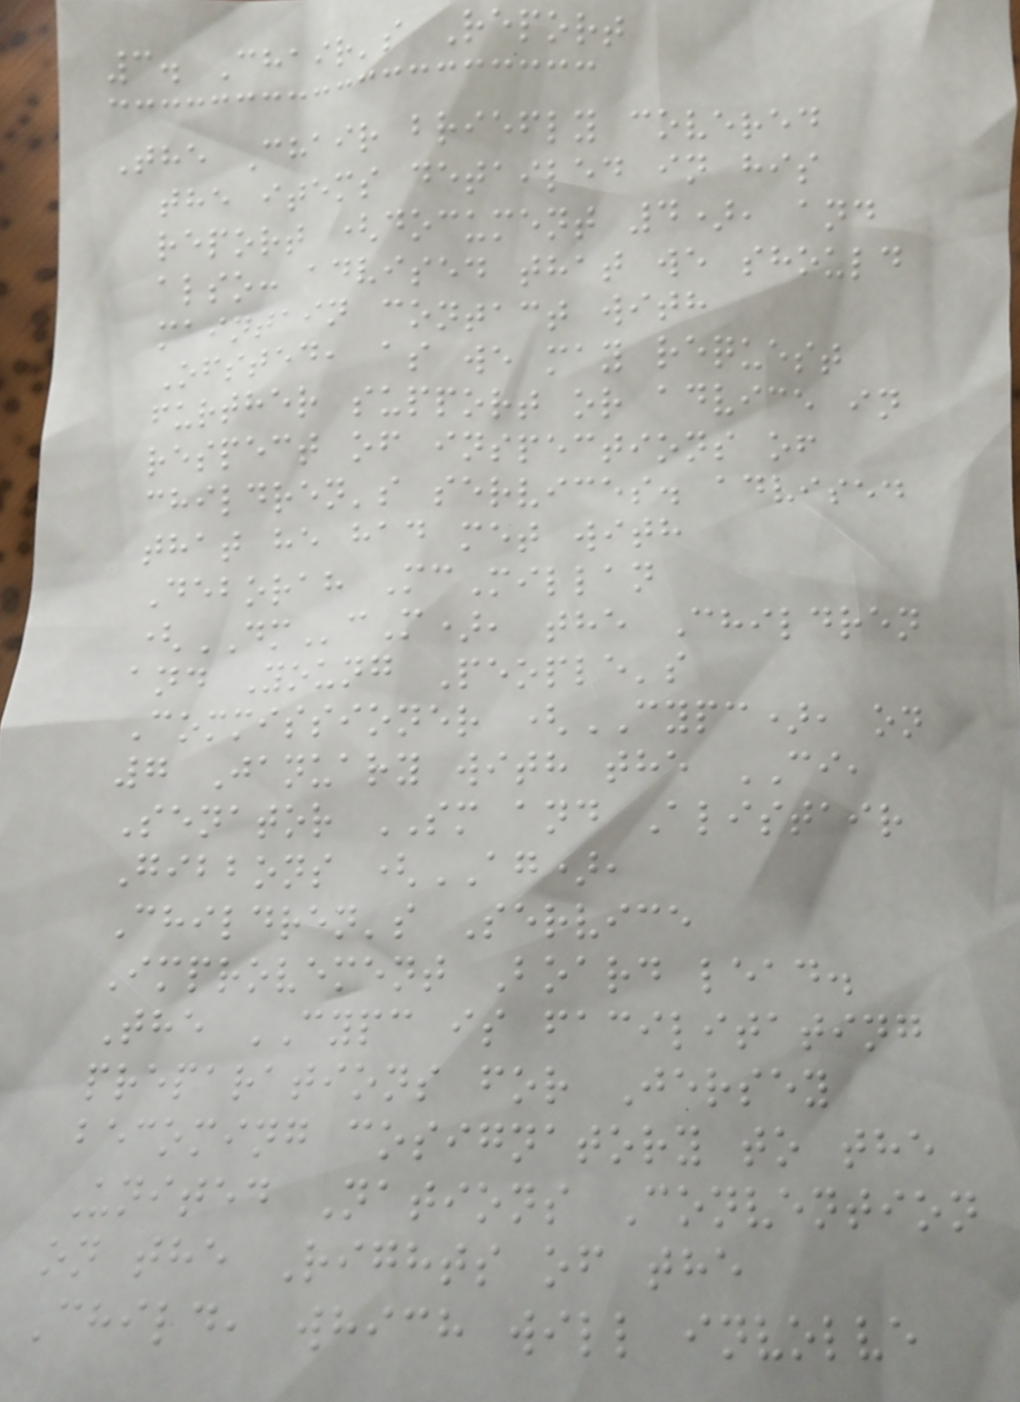3. Chair's Report
The Chair briefly covered
the items detailed in his
report (document 4), and
also: advised that we should
maintain contact with
Ofsted, as we may request
further support or advice in
respect of inspections of
children's services. advised
that he had met with
Deborah McMillan
(DMcM), the Children
and Young People's
Commissioner (CYPC), on
7 January with the CI,
Senator SM and Alistair
Gibbons (AG),
Children's Service
Improvement Board lead.
The CYPC is facilitating
preparations for Jersey
becoming cosignatory to the
United Nations Convention
on the Rights of the
Child, which will involve
